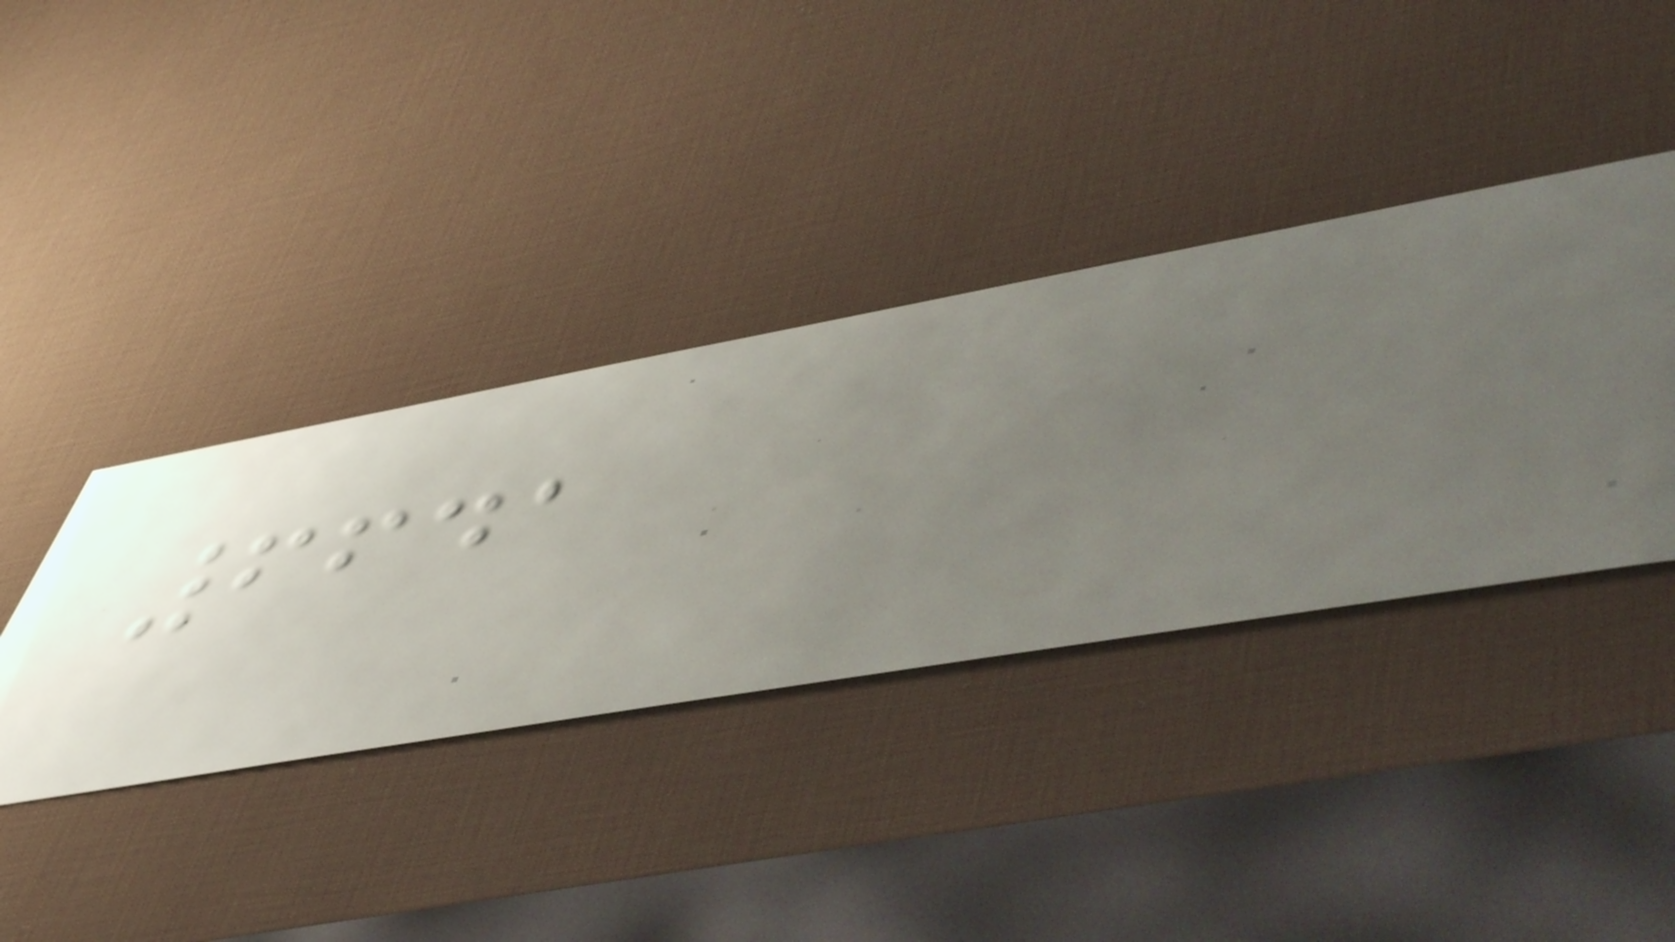6641
